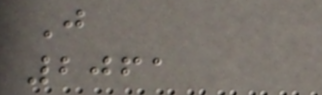J
2061
